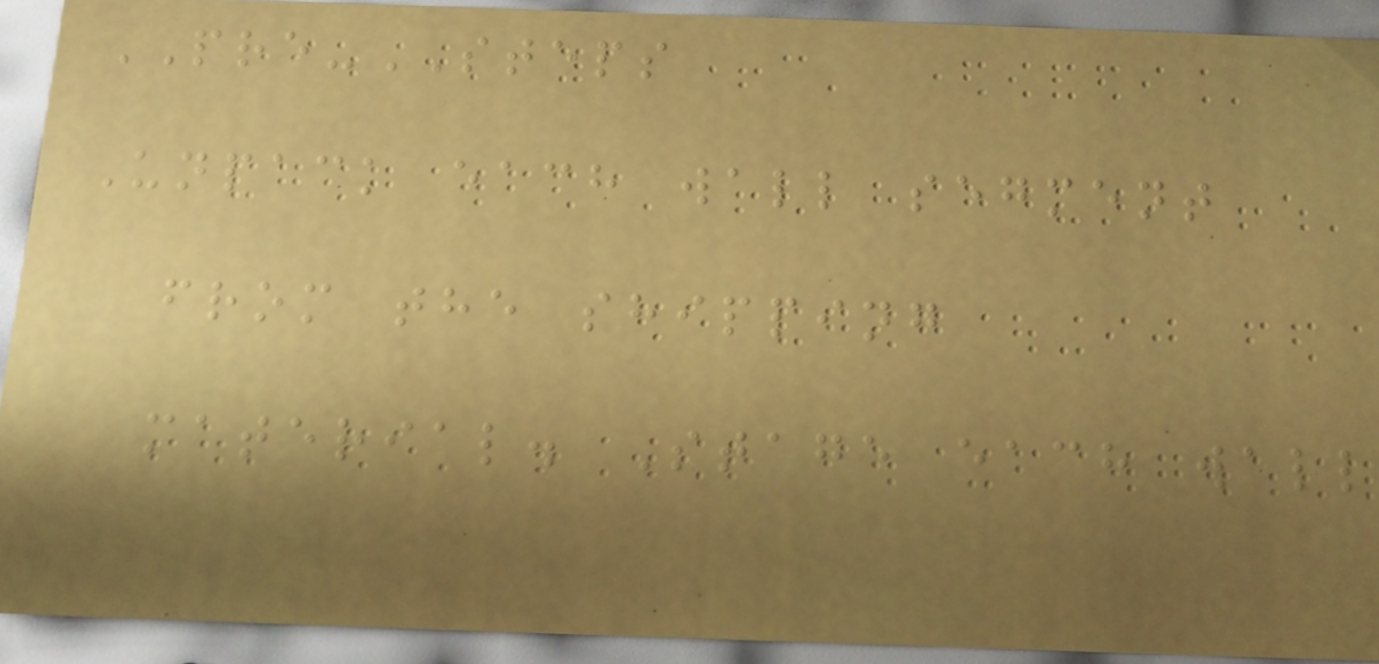PRE-STEPS
Unpack each wall segment
from the shipping
material. Stage each wall
